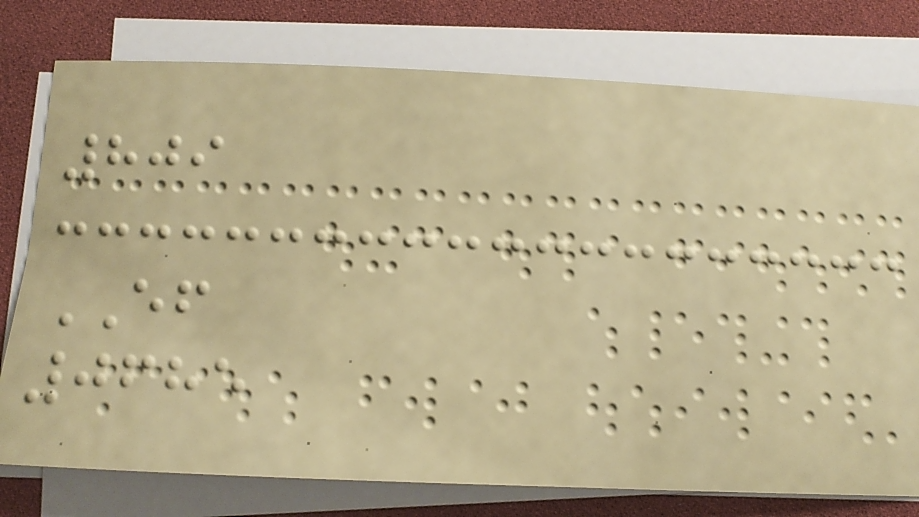809
EF
0685
